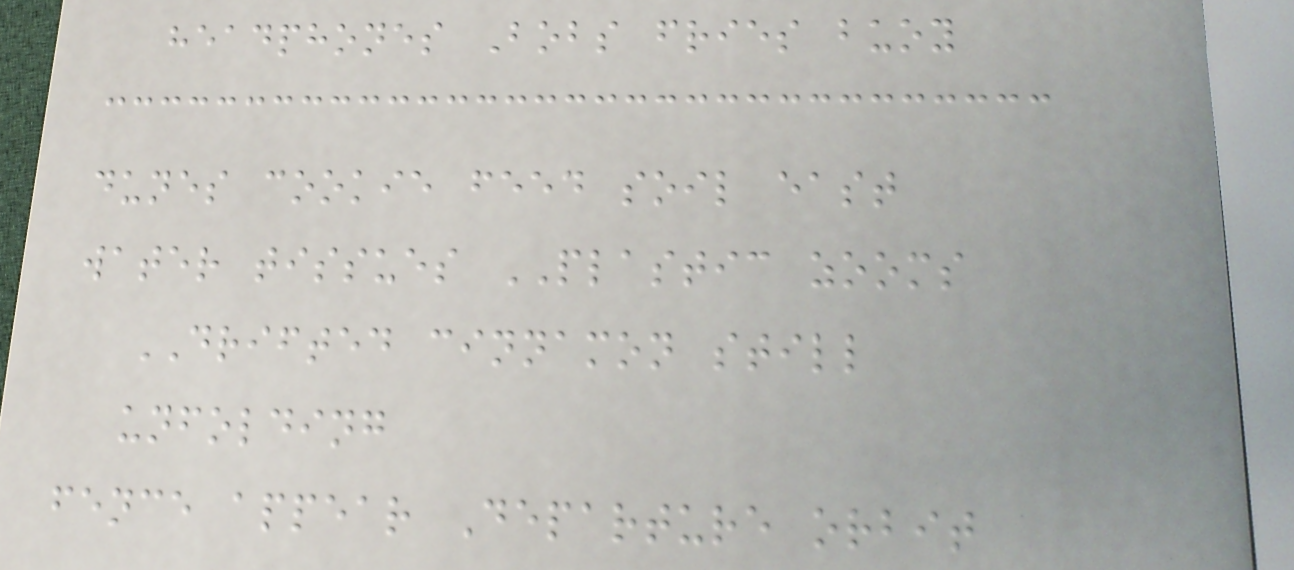headphones Bobs fries buoy
dunes cookie feed soil east
water tissues PLASTIC zooms
DRIFTED cinnamon still
unfolding
fence appear Departure orbit
